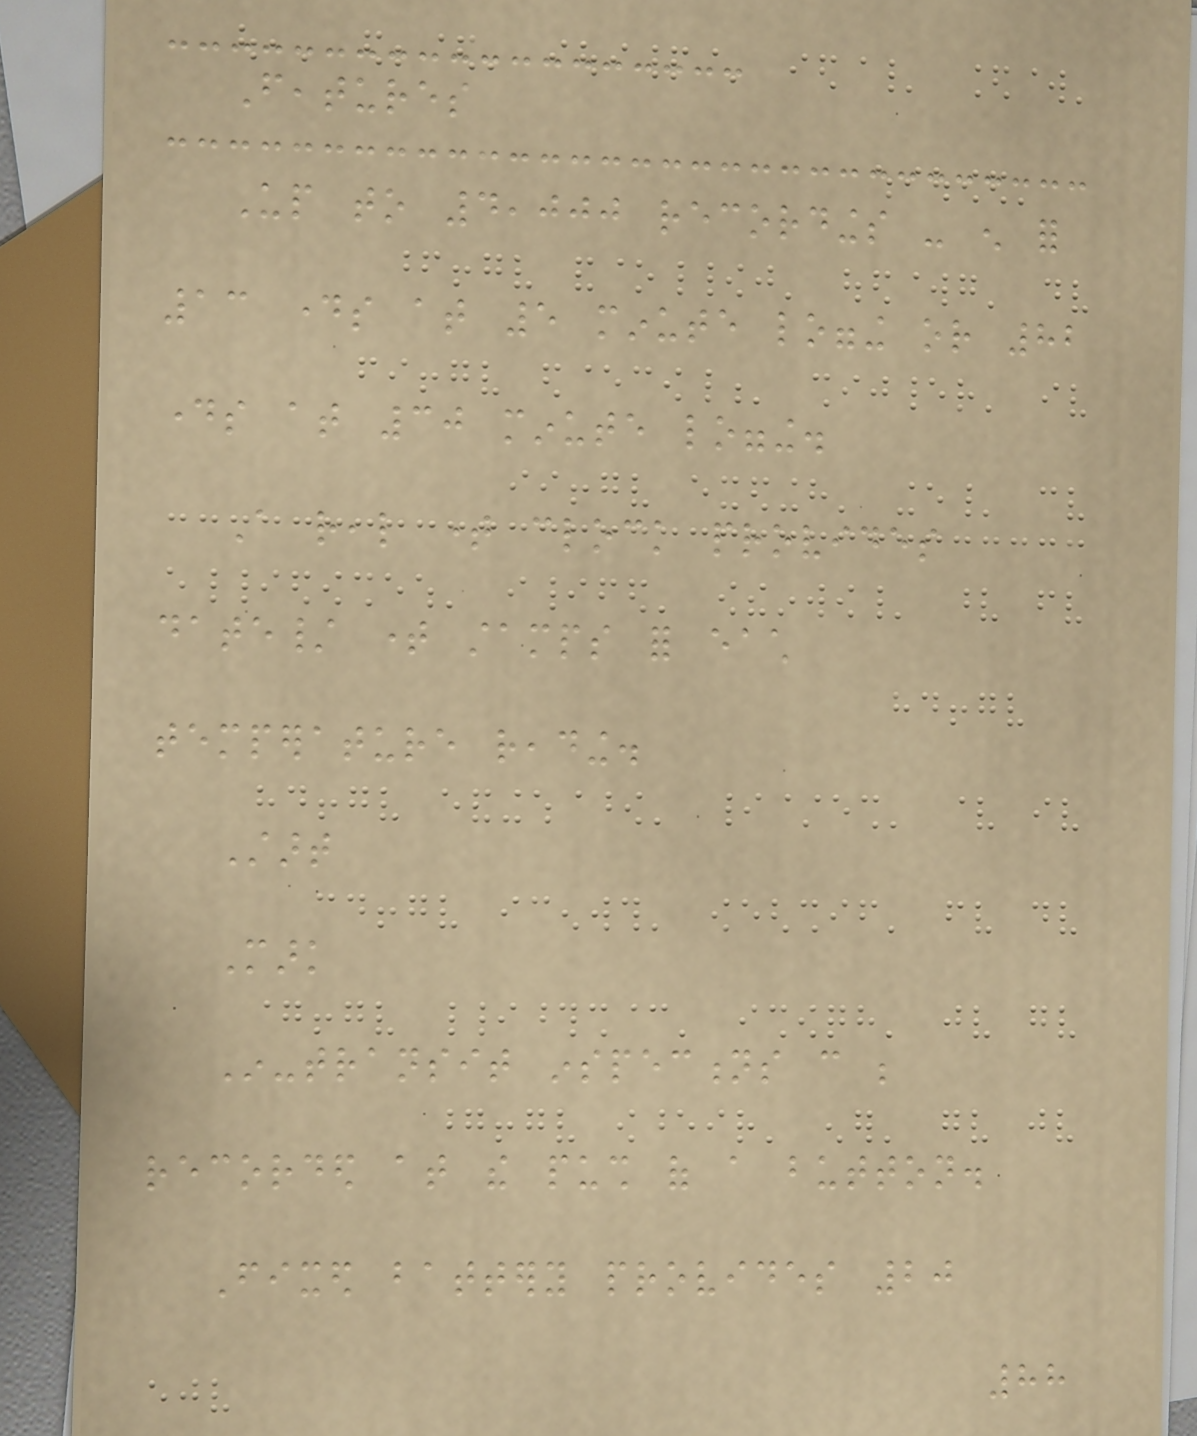Features
Up to 4,000 recordings - enough for
13 days at 5 minute logging or 82
days at 30 minute logging.
A real time clock provides
date/ time stamps for each
temperature reading.
Start
Mark
In-transit inspections can be
recorded at the push of a button.
Fixed battery provides 20
88
